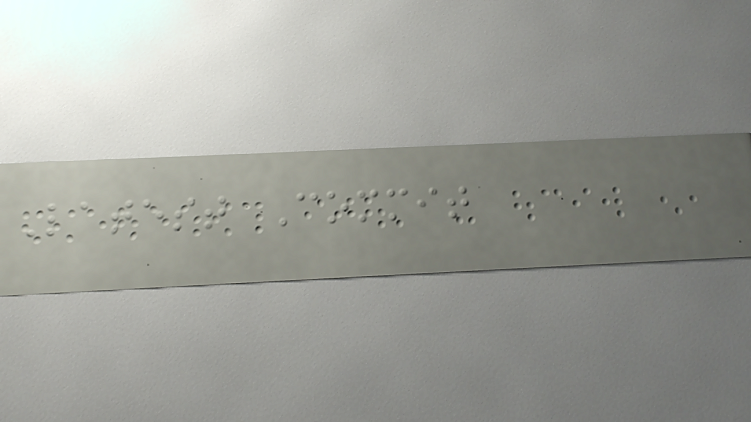Latest Commit
